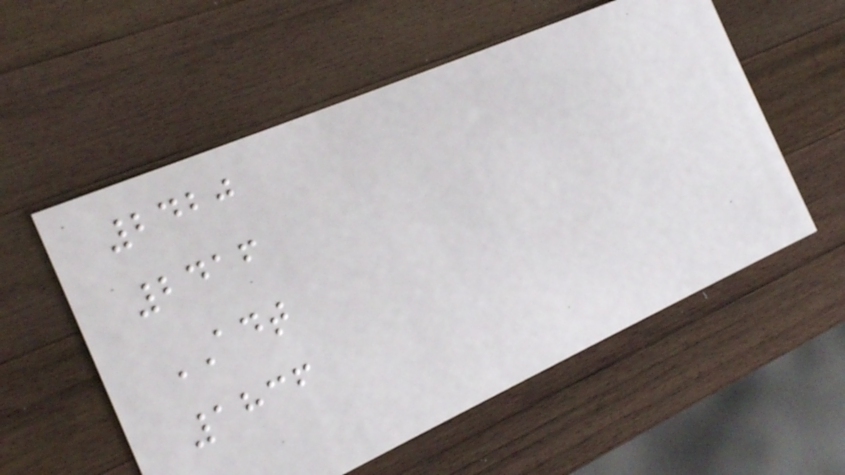2420
2416
ADT
1836
